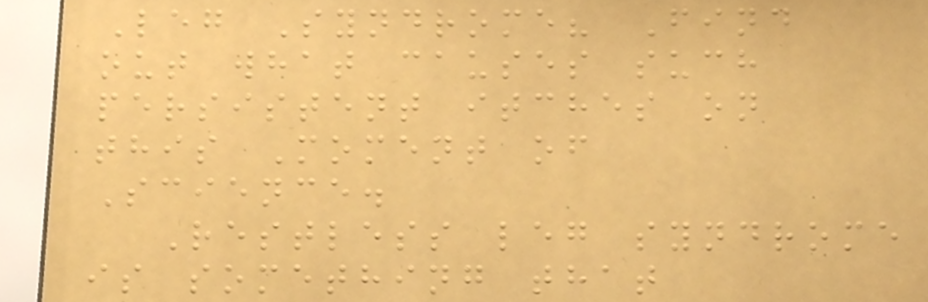Leg Syndrome? Find
out what causes such
persistent itches on
this Moment of
Science.
Restless leg syndrome
is something that
